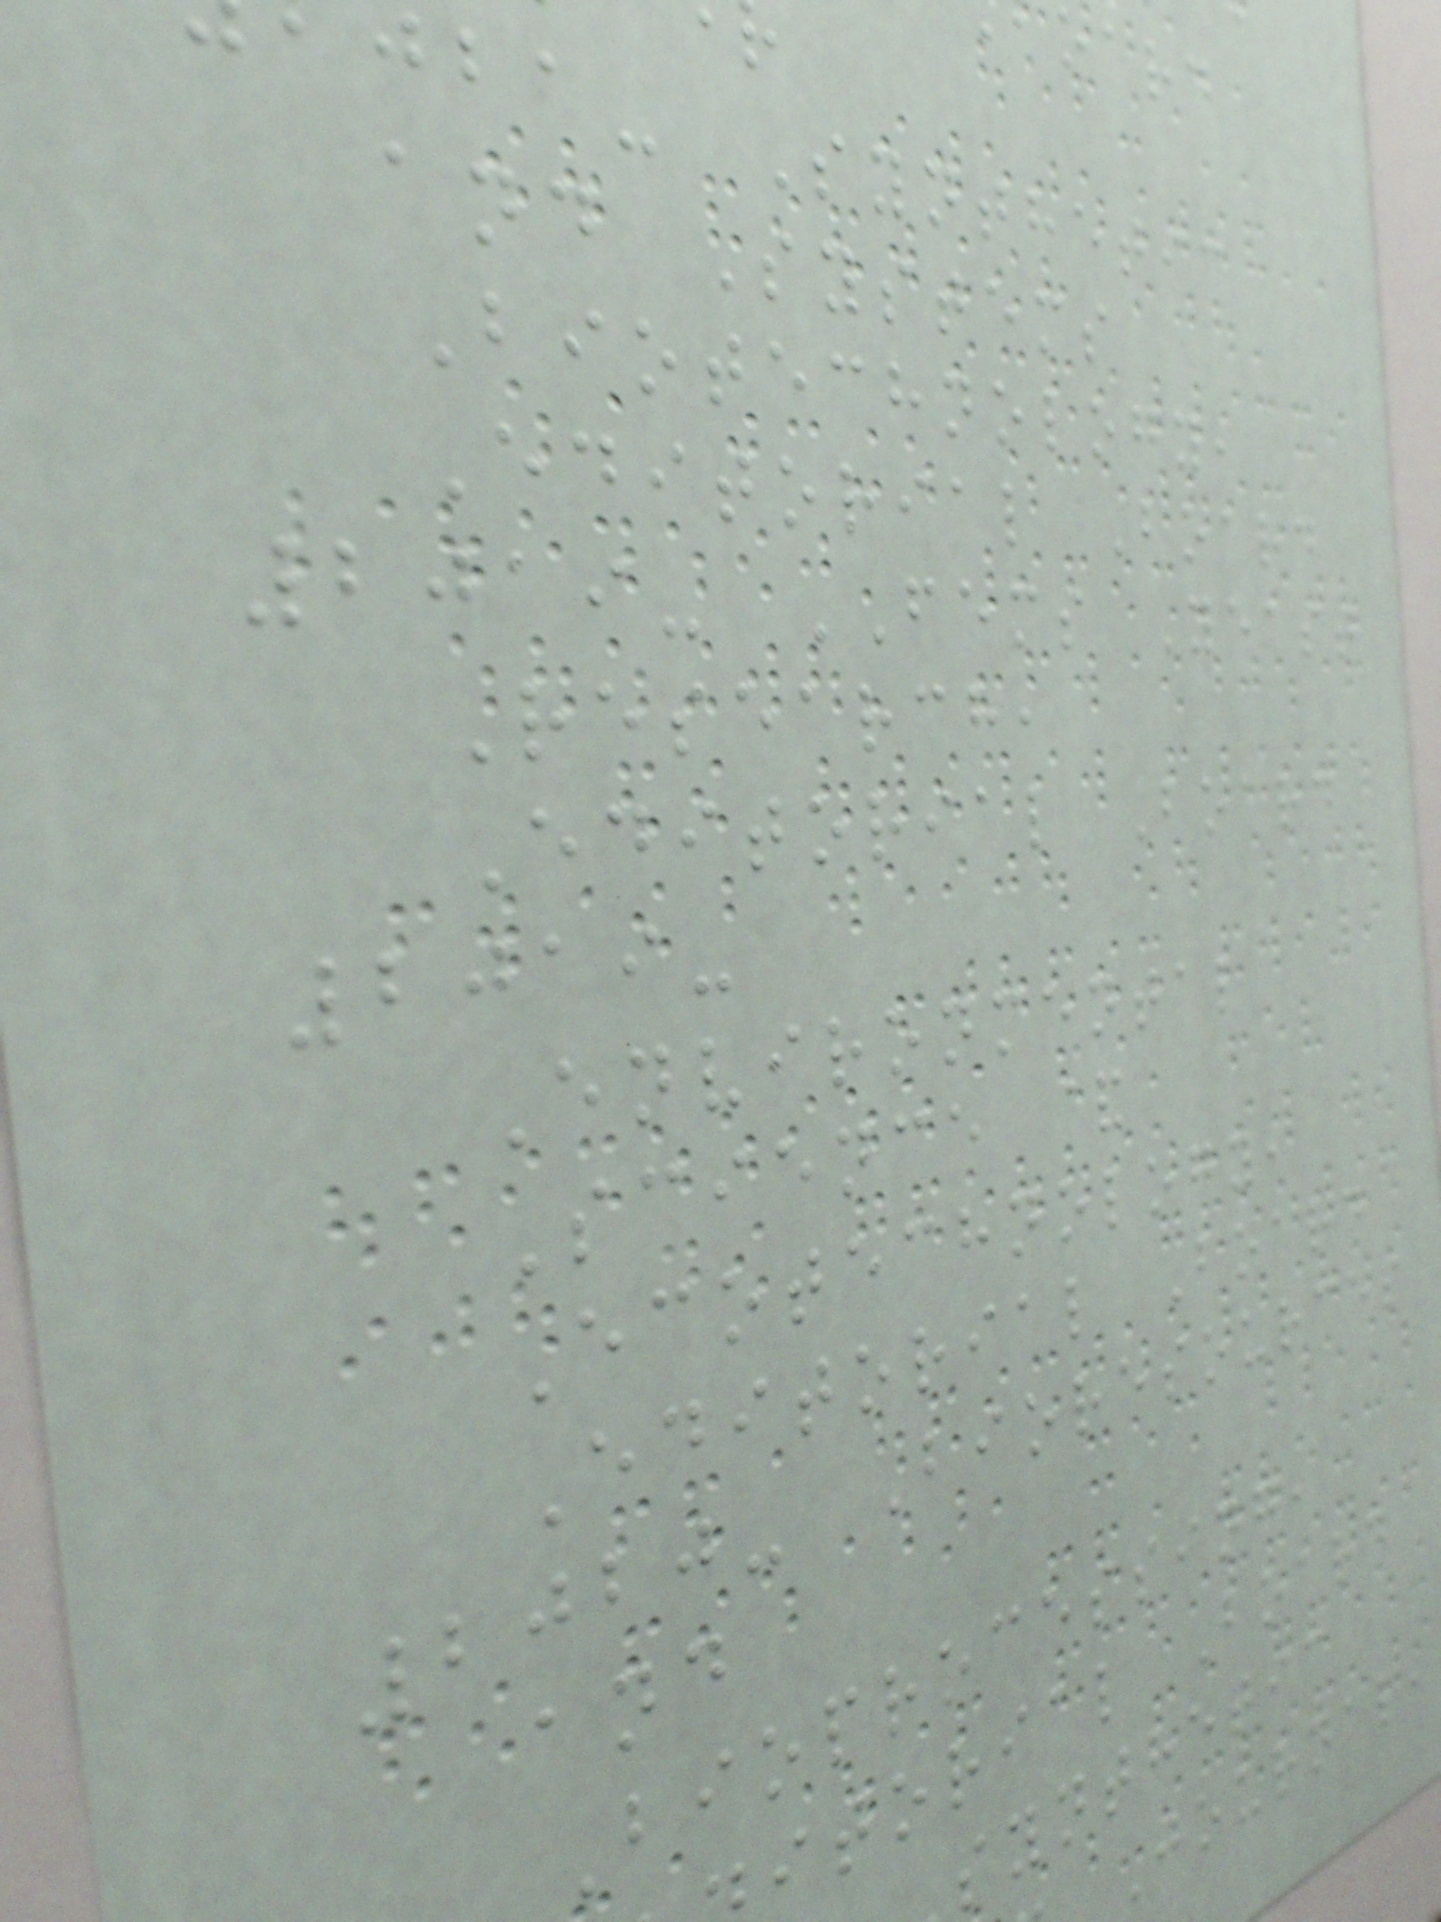jba- Synthetic
and Systems
Biotechnology,
Editorial Board
2019- FEMS Yeast
Research,
Editorial Board
2019-
Environmental
Science &
Ecotechnology,
Editorial Board
2020- Bioresources
and
Bioprocessing,
itorial Board
synthetic
Journal,
